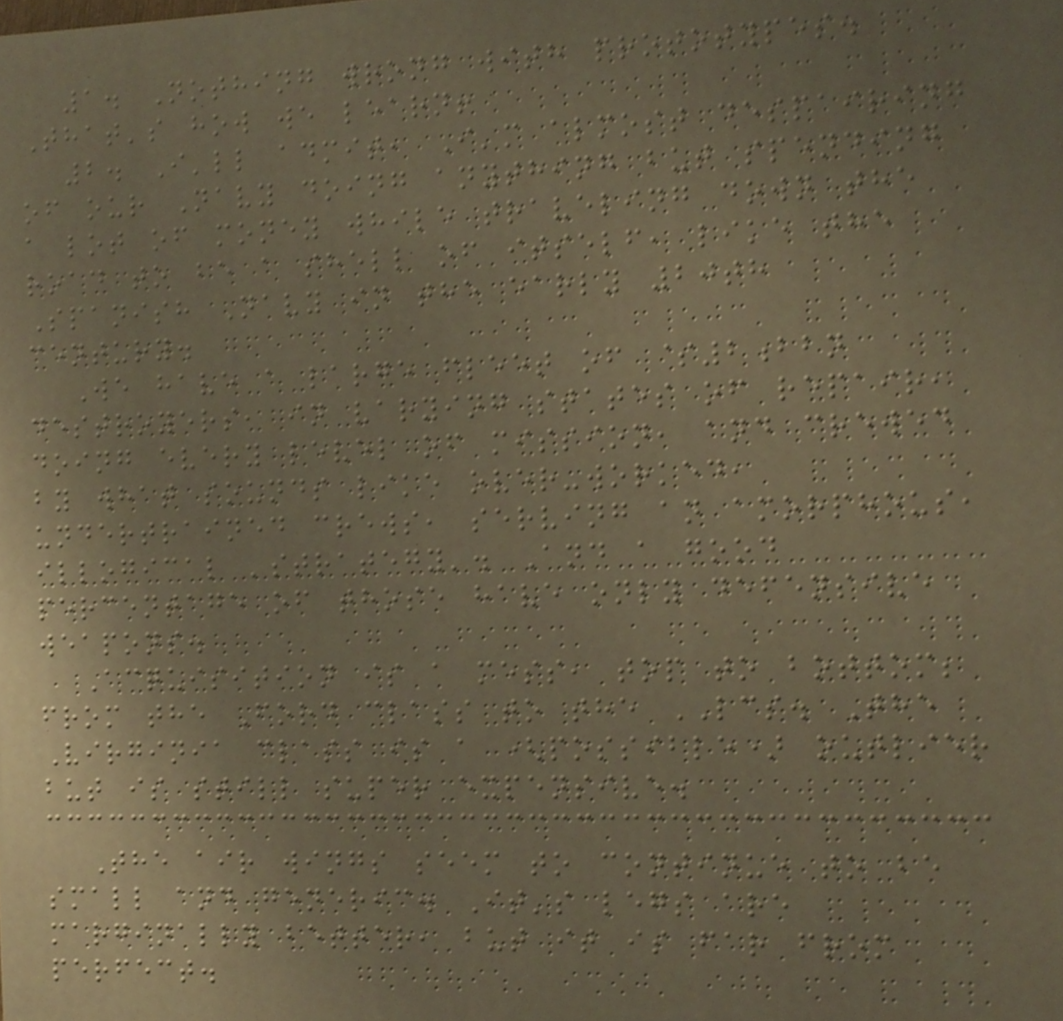1. Nothing wrong with prototypes.
That's how we learn!
2. I'll admit, I'm almost despairing
of our Navy doing anything but spending
a lot of money while traveling down the
road to be a shell of itself, like the
Spanish Navy in the early 20th
century.
We have a large fleet of $2bbn
destroyers, in varying states of repair,
doing every level of mission, and crewed
by what sounds like over-worked,
undertrained crews, serving an amorphous,
illogical 'strategy'. And a good
percentage of those have only defensive
weapons.
Acquisition is a mess, top to bottom;
from the Ford class to the LCS. The
Virginia class is a (possible) outlier
but is still super expensive.
The air wings seem to continue to be
small and generic. It's legs are
marginally better, but it is far from
perfect.
